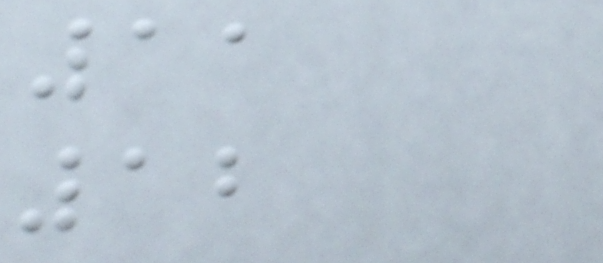11
12
